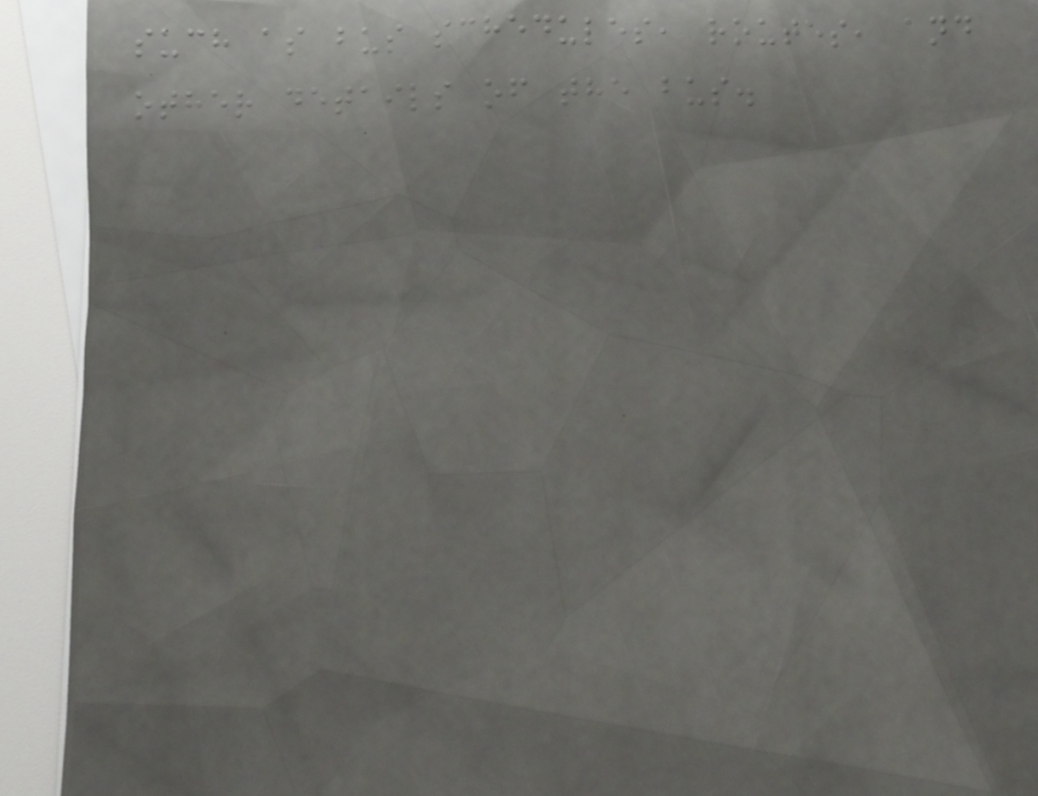such as bus schedules, routes, and
other details of the bus.
